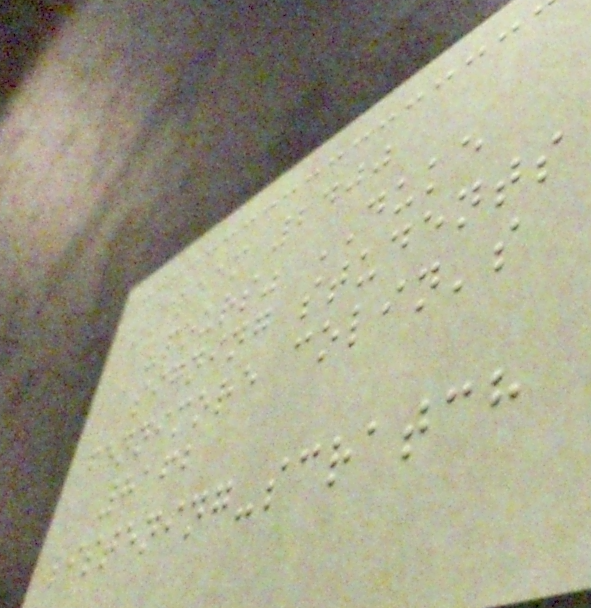CREAM 2400
"pours" DUKE
signing students
fennimore colin's
8162
listening-scratch
